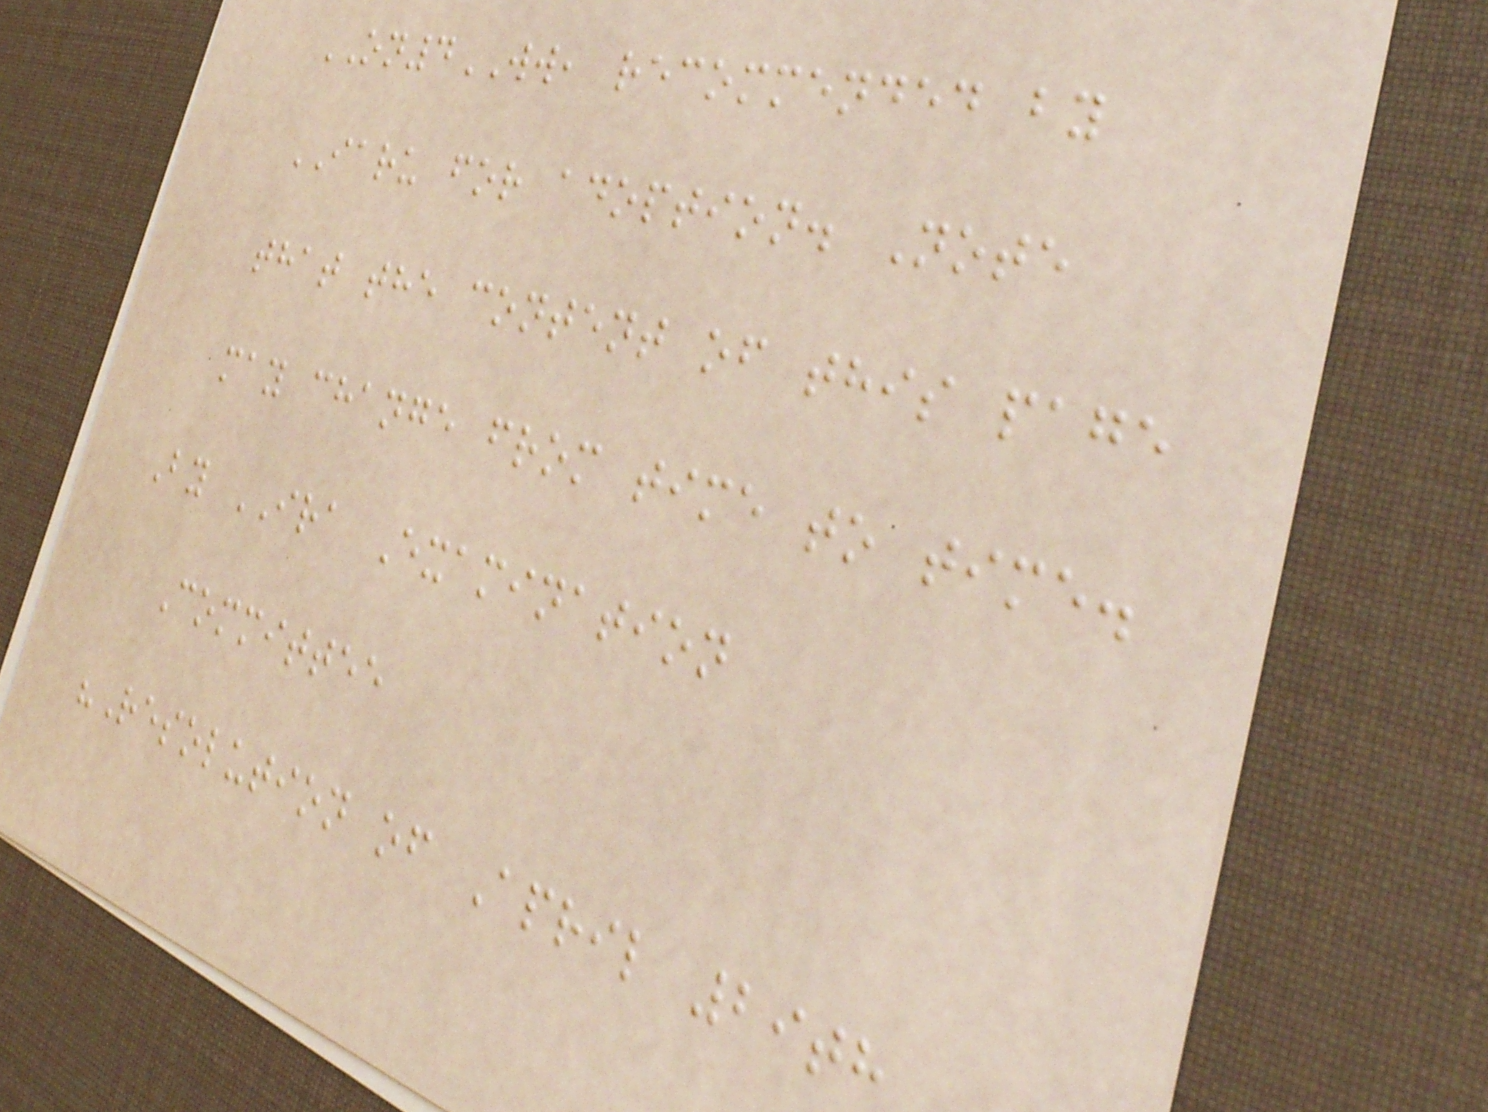ON4WW, recommended by
IARU for adoption. Note
that the content of this page
may change from time to time.
By IRA Examination
Committee
"Resolution of April 29th
